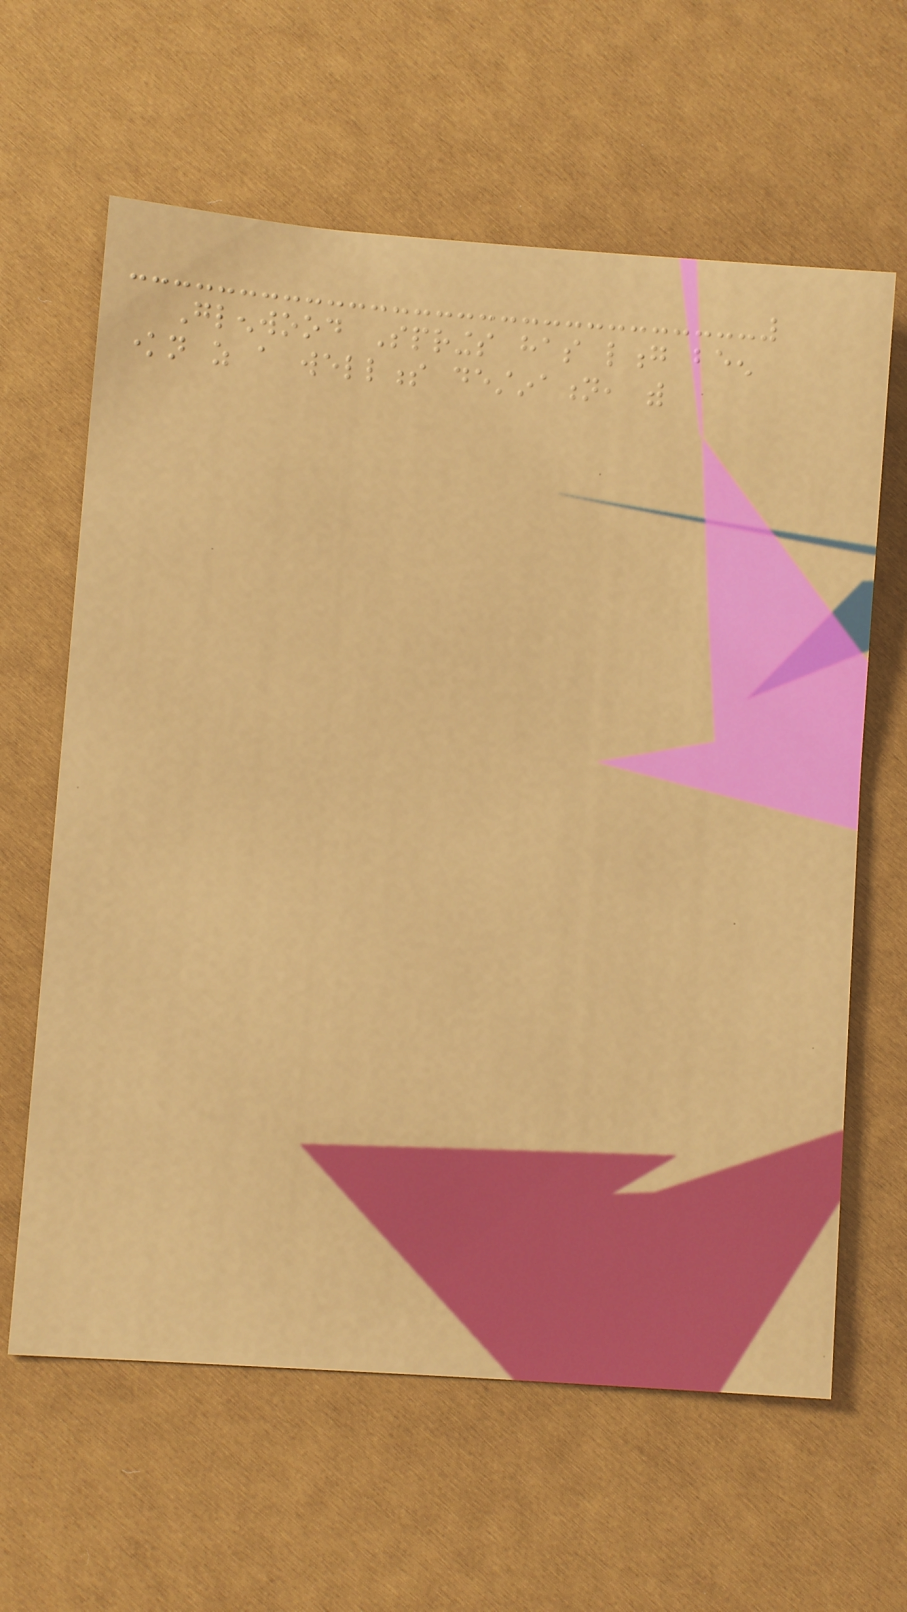Glenwood Springs has long been
known as a wellness destination, with
